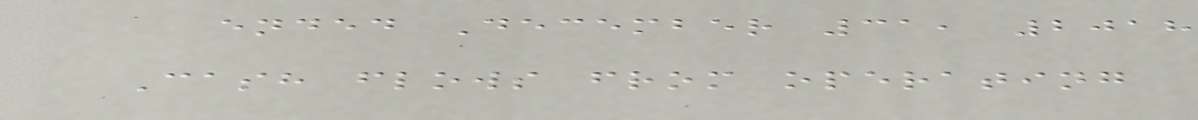ended December 31, 2018
Cash flows from operating
